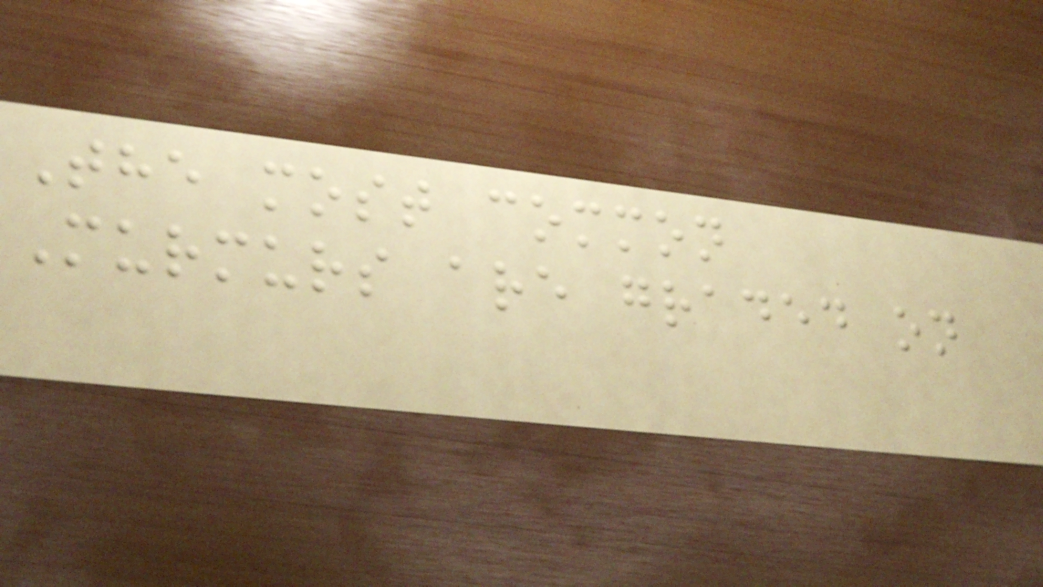The most common
Murmurs are graded on
